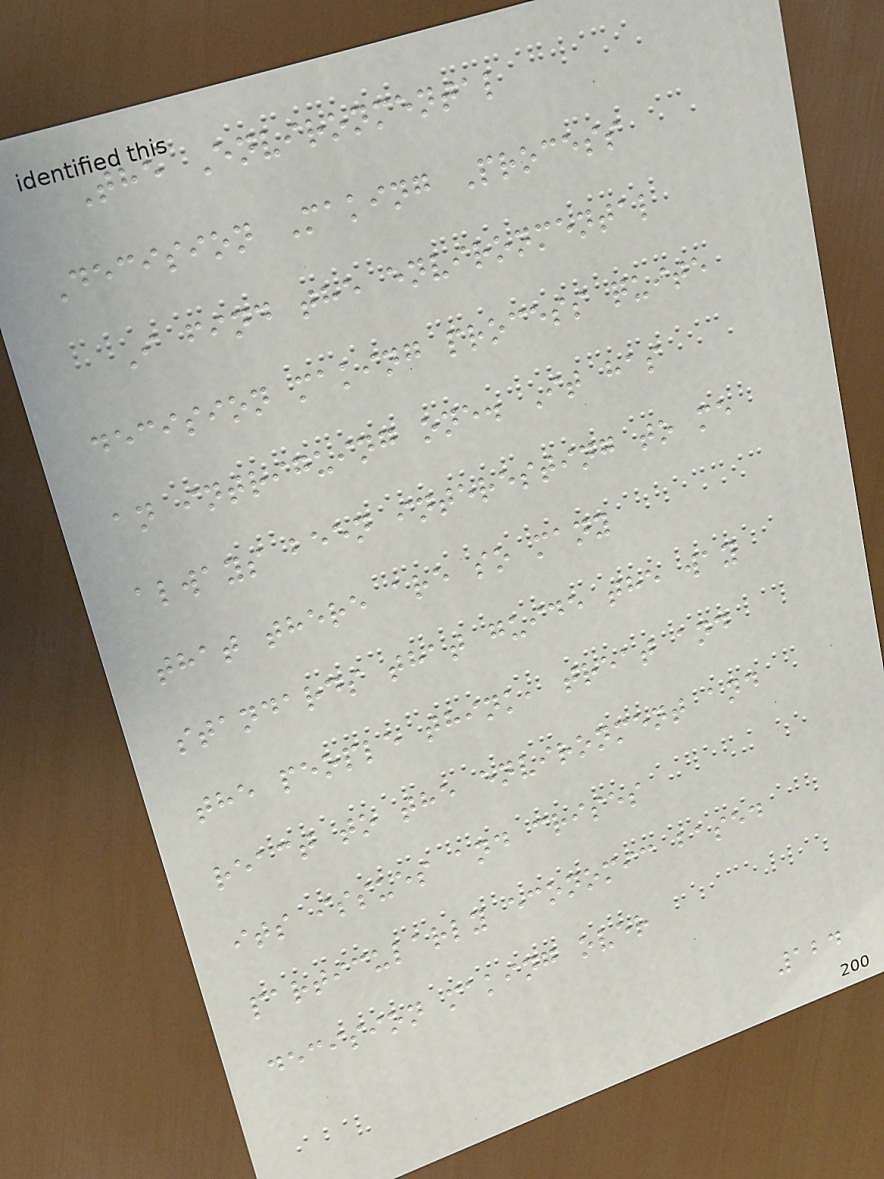The Environmental
Decision Making Process
I find the environmental
decision making process quite
an intriguing one. It has
always been interesting to me
that there are so many
standards that guide the way
the people think, treat and
react to the environment and
its issues and crises
particularly economic based
decision making over
124
